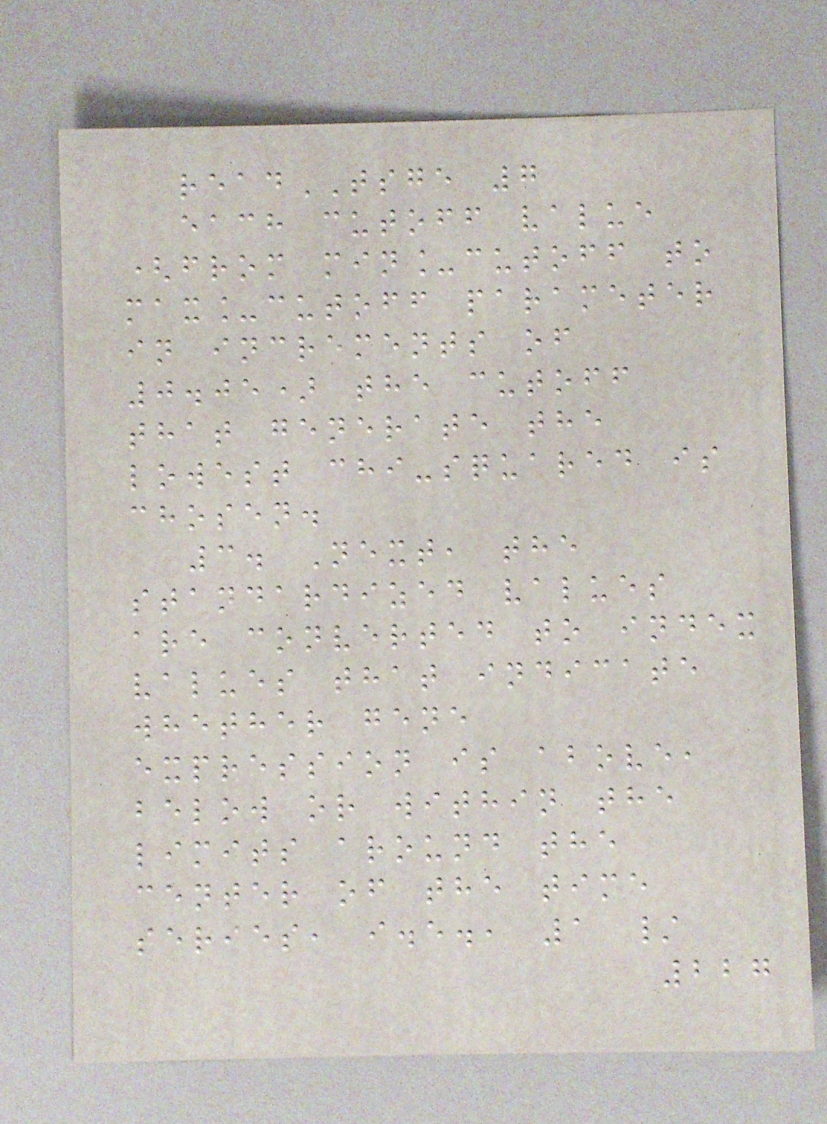readTSGE 7
each cutoff value
(from min_cutoff to
max_cutoff parameter
in increments of
0.05) the cutoff
that generate the
lowest chi-squared is
chosen.
3. Next, the
standardized values
are converted to index
values that indicate
whether gene
expression is above,
below or within the
limits around the
center of the time
series, i.e., 1 /
227
